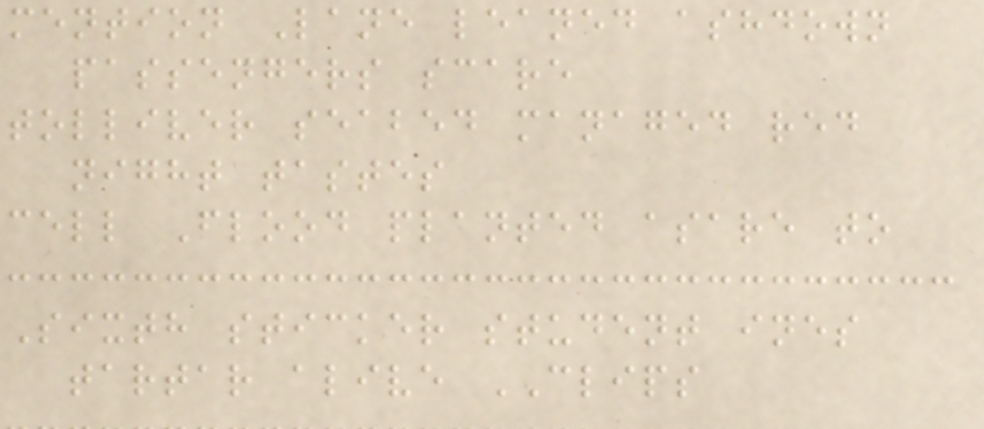mention Lane leaned ashdown
passengers scare
tolliver seabed managed red
night tastes
cell Flood planted asare to
Sixth sticker student ines
tartar alive CLIPS
